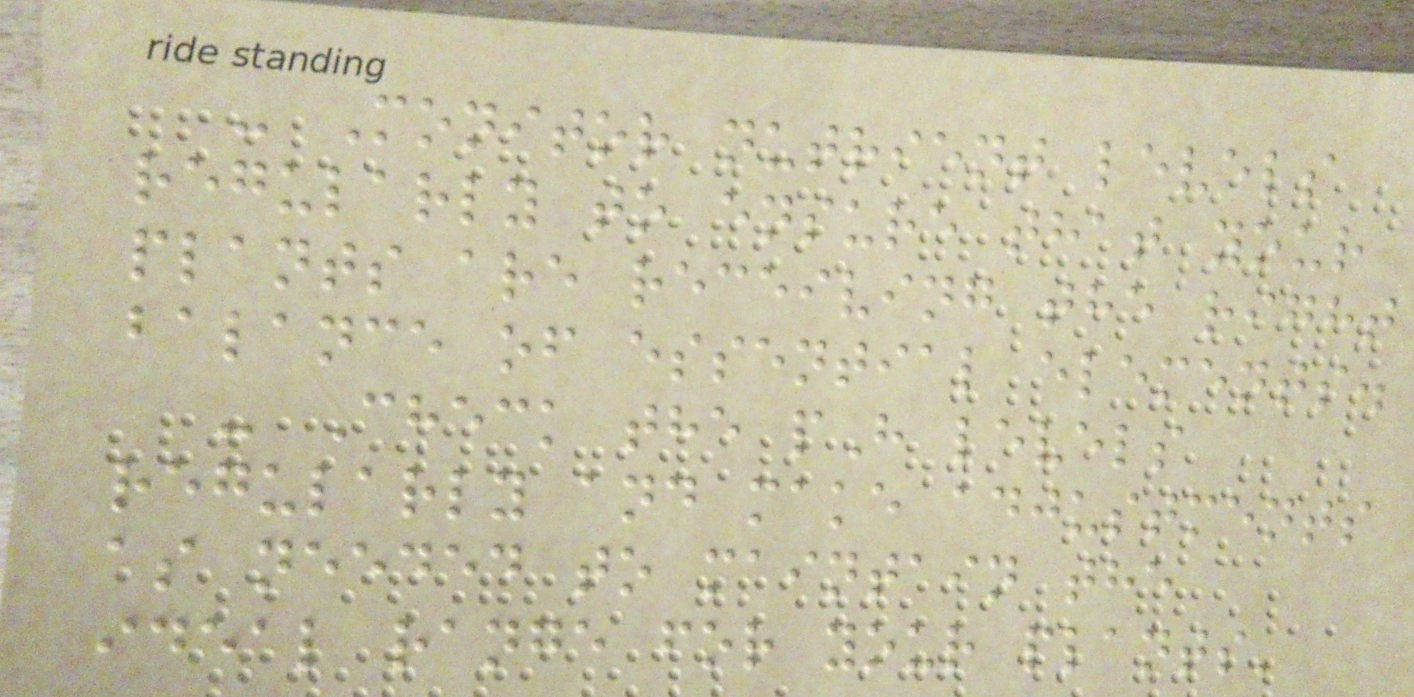- Monitor nutrient levels
regularly to ensure that your
plants are receiving the right
balance of essential elements.
- Check the pH levels
regularly and make adjustments
as needed to maintain the
ideal range for your plants'
